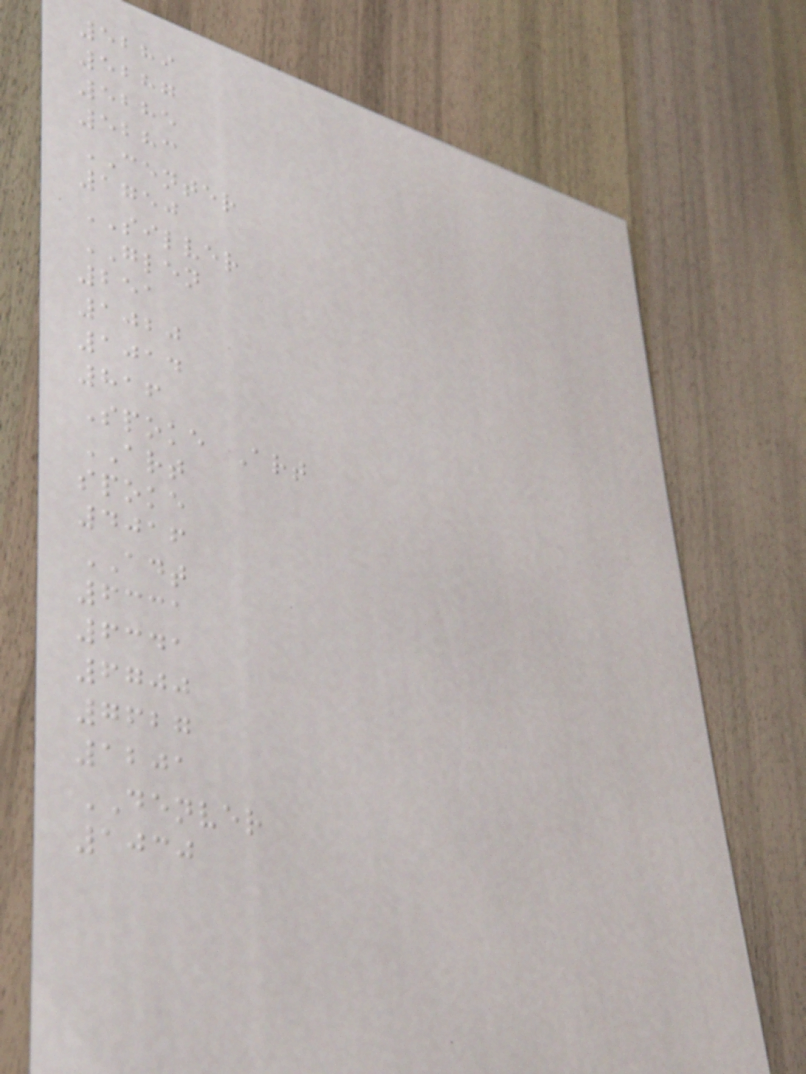5289
5287
5285
5283
CENTER
1750
SILVER
GLEN
251
1020
1014
816
Spoke Art
ART
spoke
4016
ADT
6331
6341
6700
7627
1201
DENVER
1030
